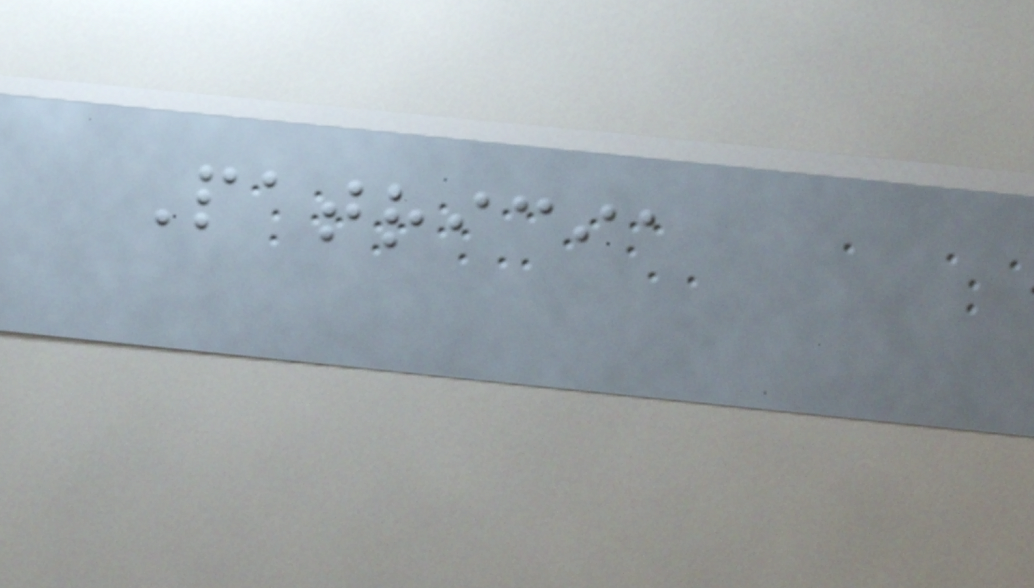Patricia
